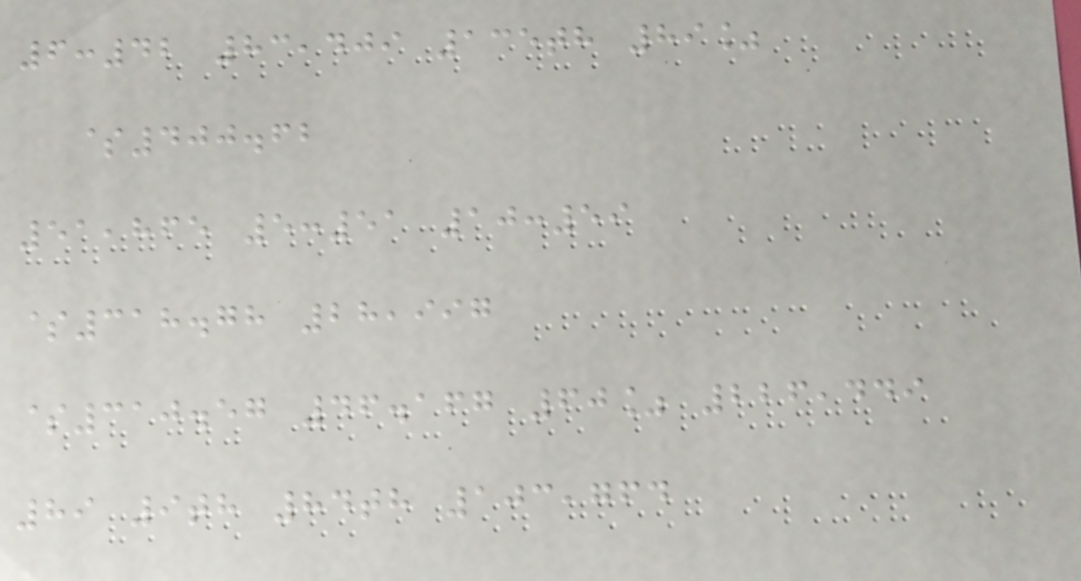6:42 83,409 135th 89%
$400.62
51,865 5:51 10:59
$318.78 28,997
$310.57 46.167 60% 226,449
89 9th 84th 103,764
